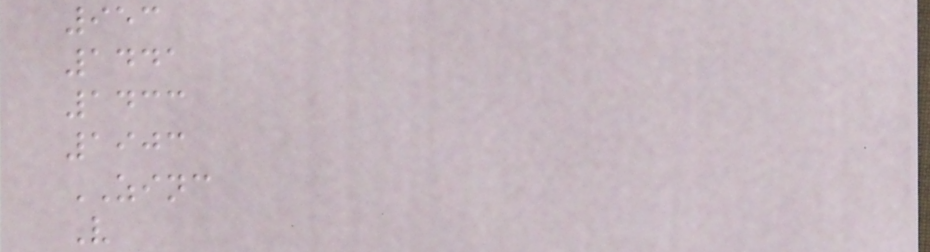953
1441
1433
1903
ZINC
V
